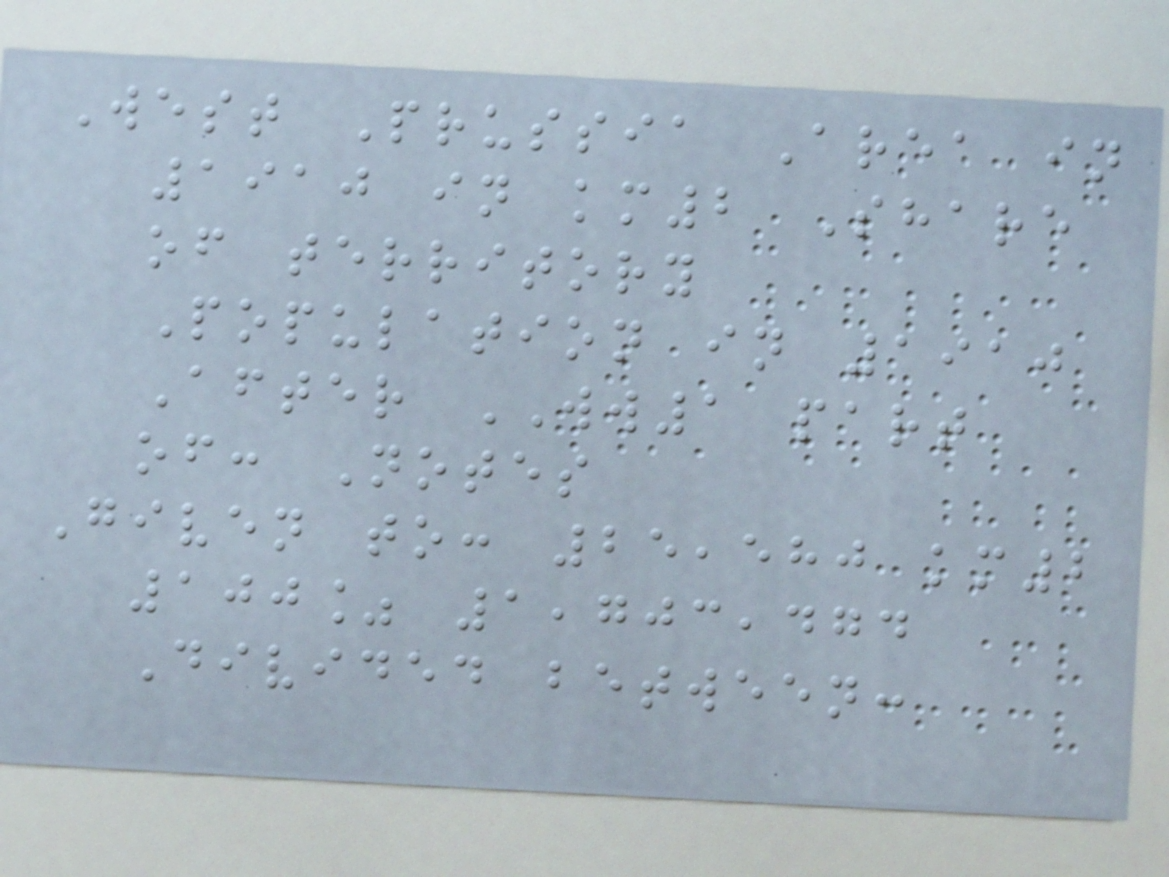West Prussia Area in
1910 in km2 Share
of territory
Population in 1910
After WW1 part
of: Notes
Given to: 25,580 km2
100% 1,703,474
Divided between:
